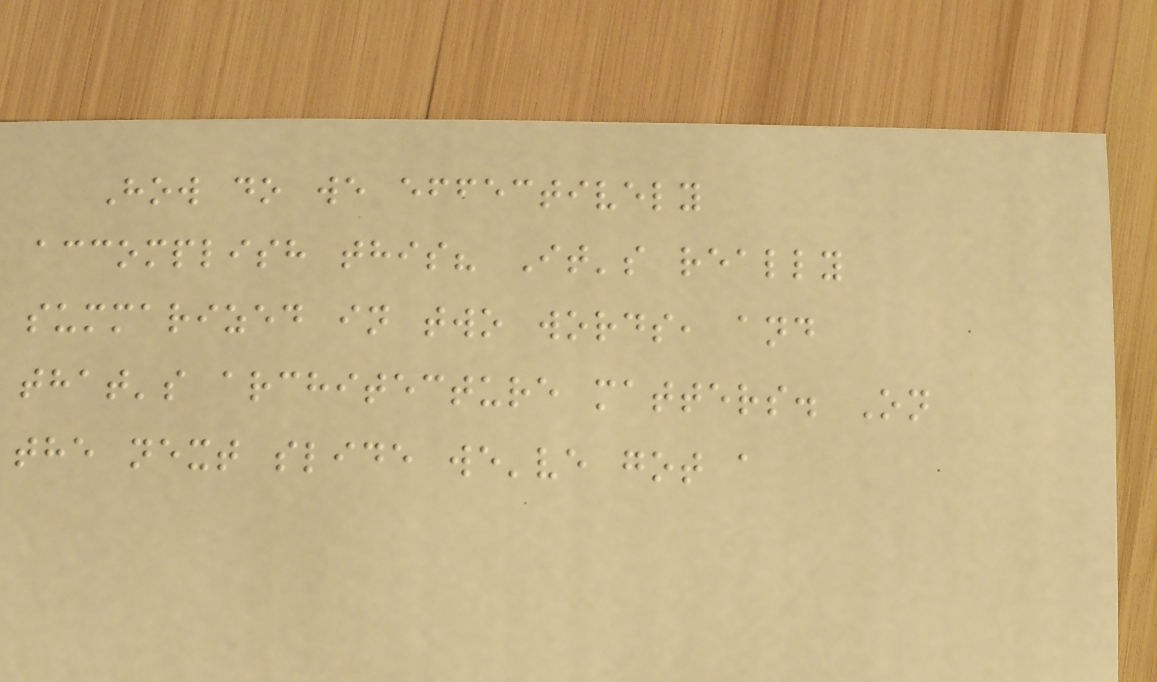How do we effectively
accomplish this? It's really
summarized in two words, and
that's architecture matters. On
the next slide we've got a
